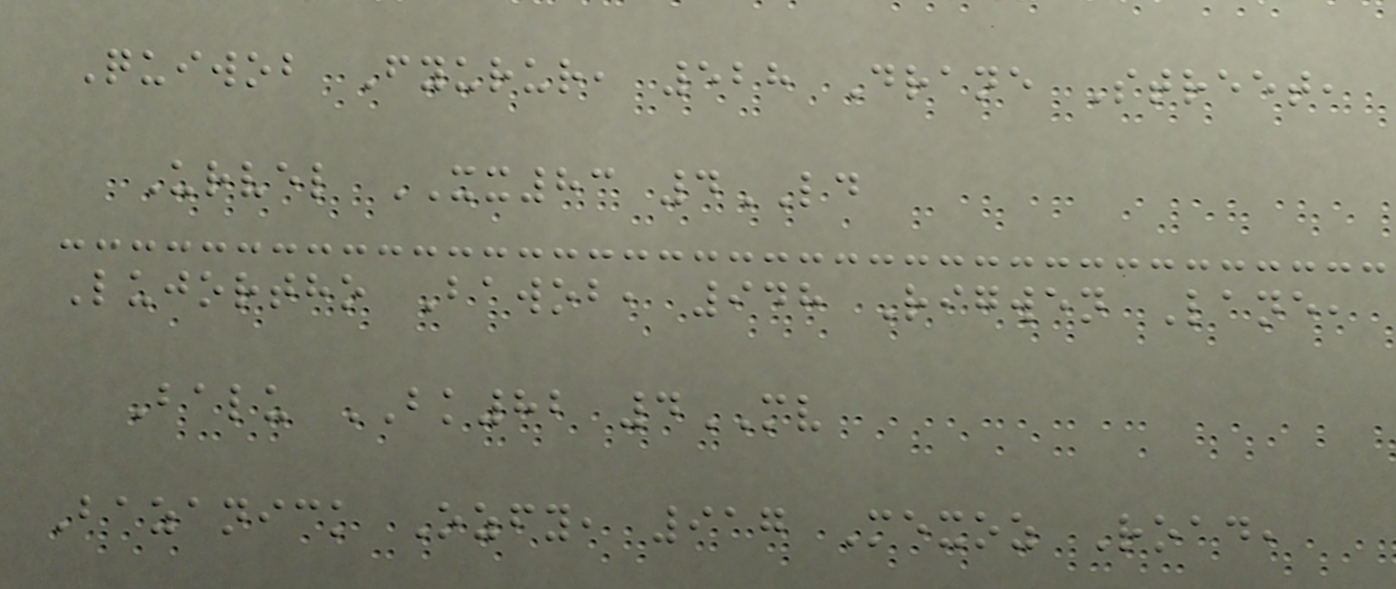Quiwob Fyurur, 528 Drane Street,
Urvel XX83 4LD
Lujortho Bawob, 948 Rigwen Lane,
Balu BK82 4MV
Bazanick Ozfy, 917 Mexoz Road,
